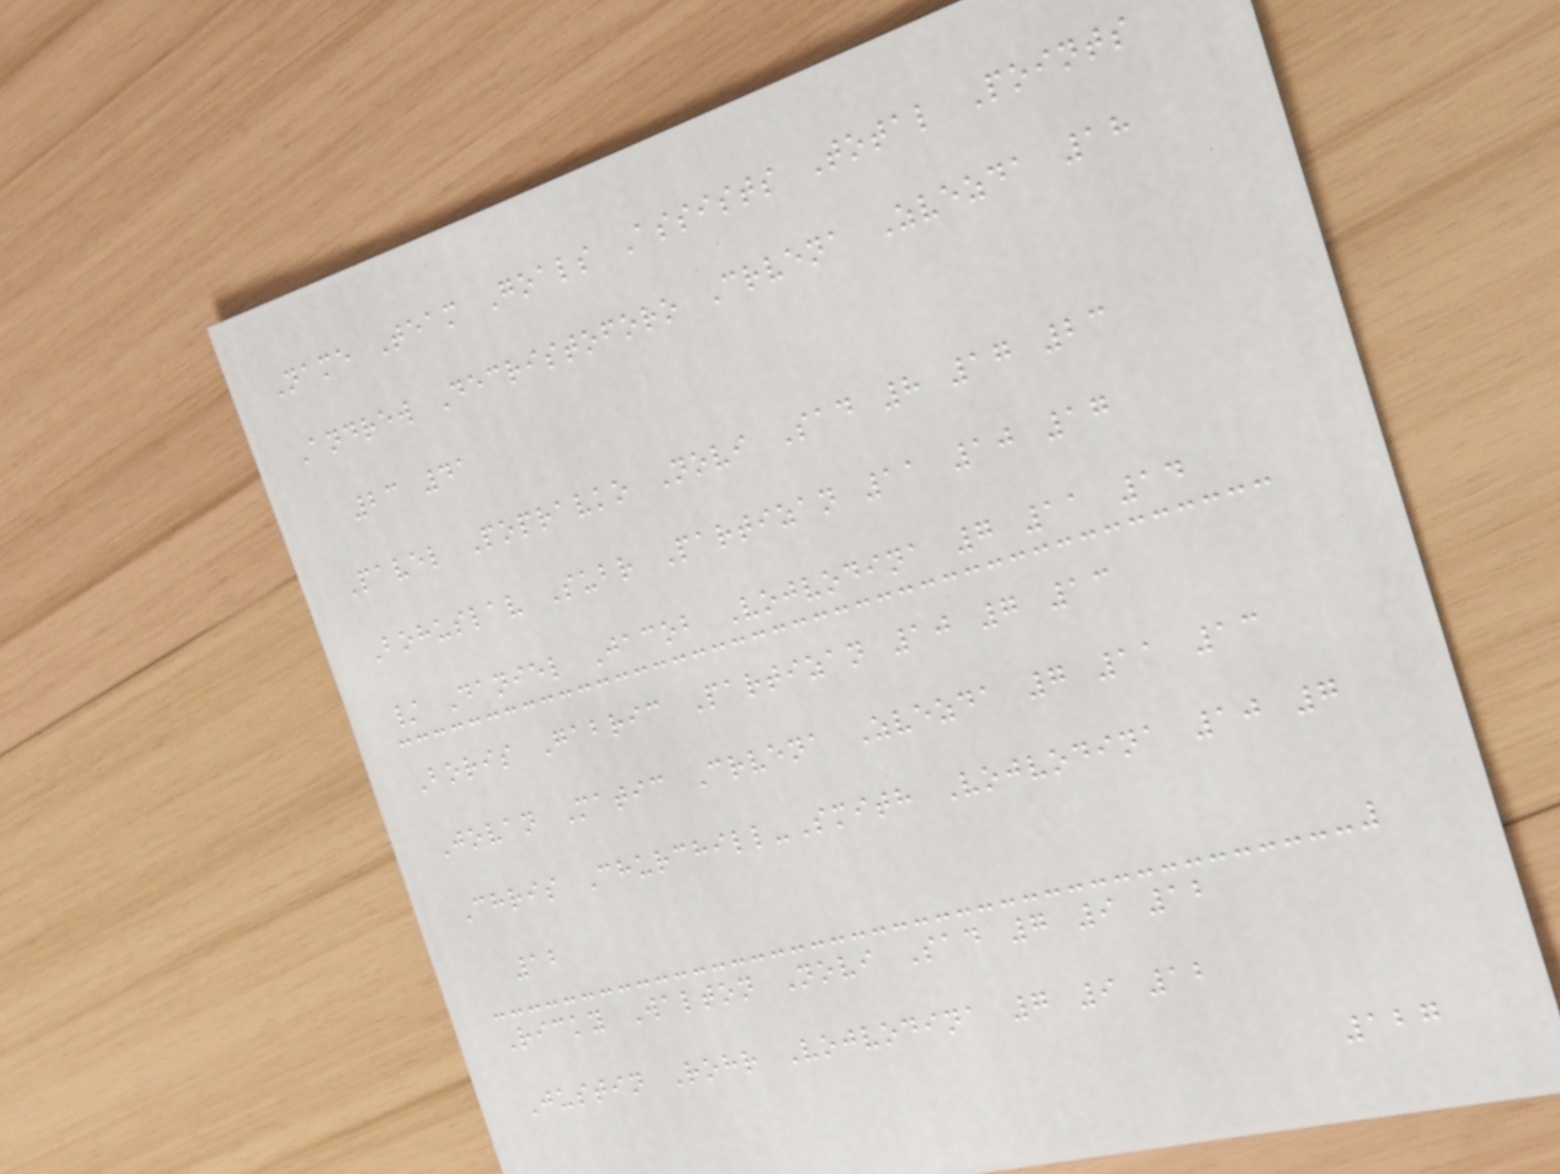Name Team Goals Assists Total Points
Andrew Decristoforo Crvena Zvezda 18
23 41
Pavel Popravko Novi Sad 8 17 23
Bohuslav Subr Partizan 11 10 17
/ Daniel Jacob Vojvodina 7 11 14
Boris Gabric Partizan 10 7 13
Jovan Matic Crvena Zvezda 7 11 13
Chris Churchill-Smith Vojvodina 10 7
12
Ricky Walton Novi Sad 7 9 12
Justin Rohr Vojvodina 7 9 12
127
